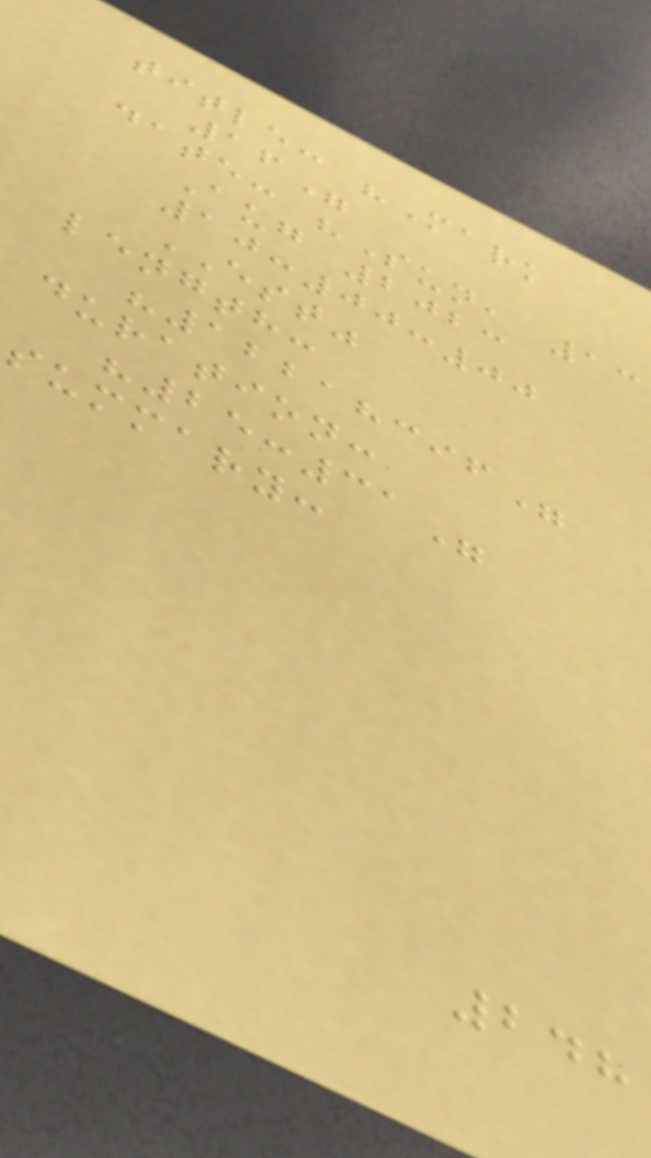title: "Mark
16"
date: "Sun, 13
Aug 2023
10:00:00
EST"
length:
"12218396"
duration:
"25:31"
summary:
248
